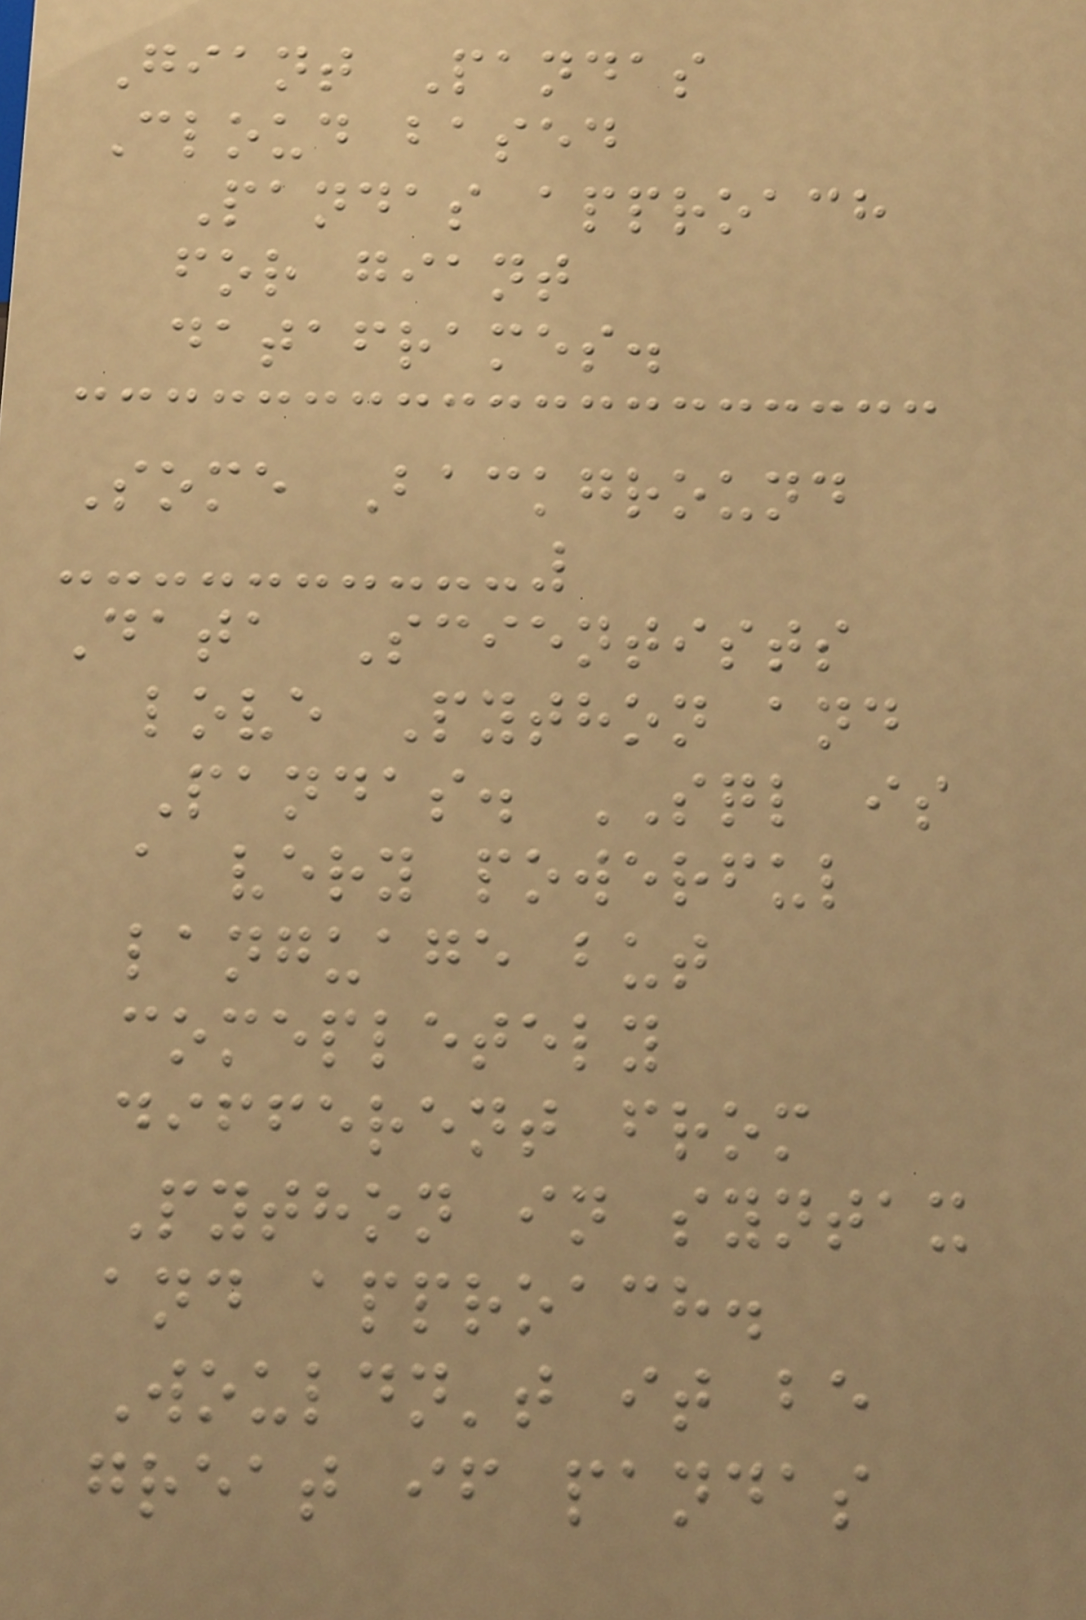Giant Pandas
Cloud based
Pandas approach
for giant
dataframes.
Some Background
Data Scientists
love Python and
Pandas. SQL is
a very powerful
language but
comepletely
different from
Python in syntax
and approach.
Wouldn't it be
great if pandas
